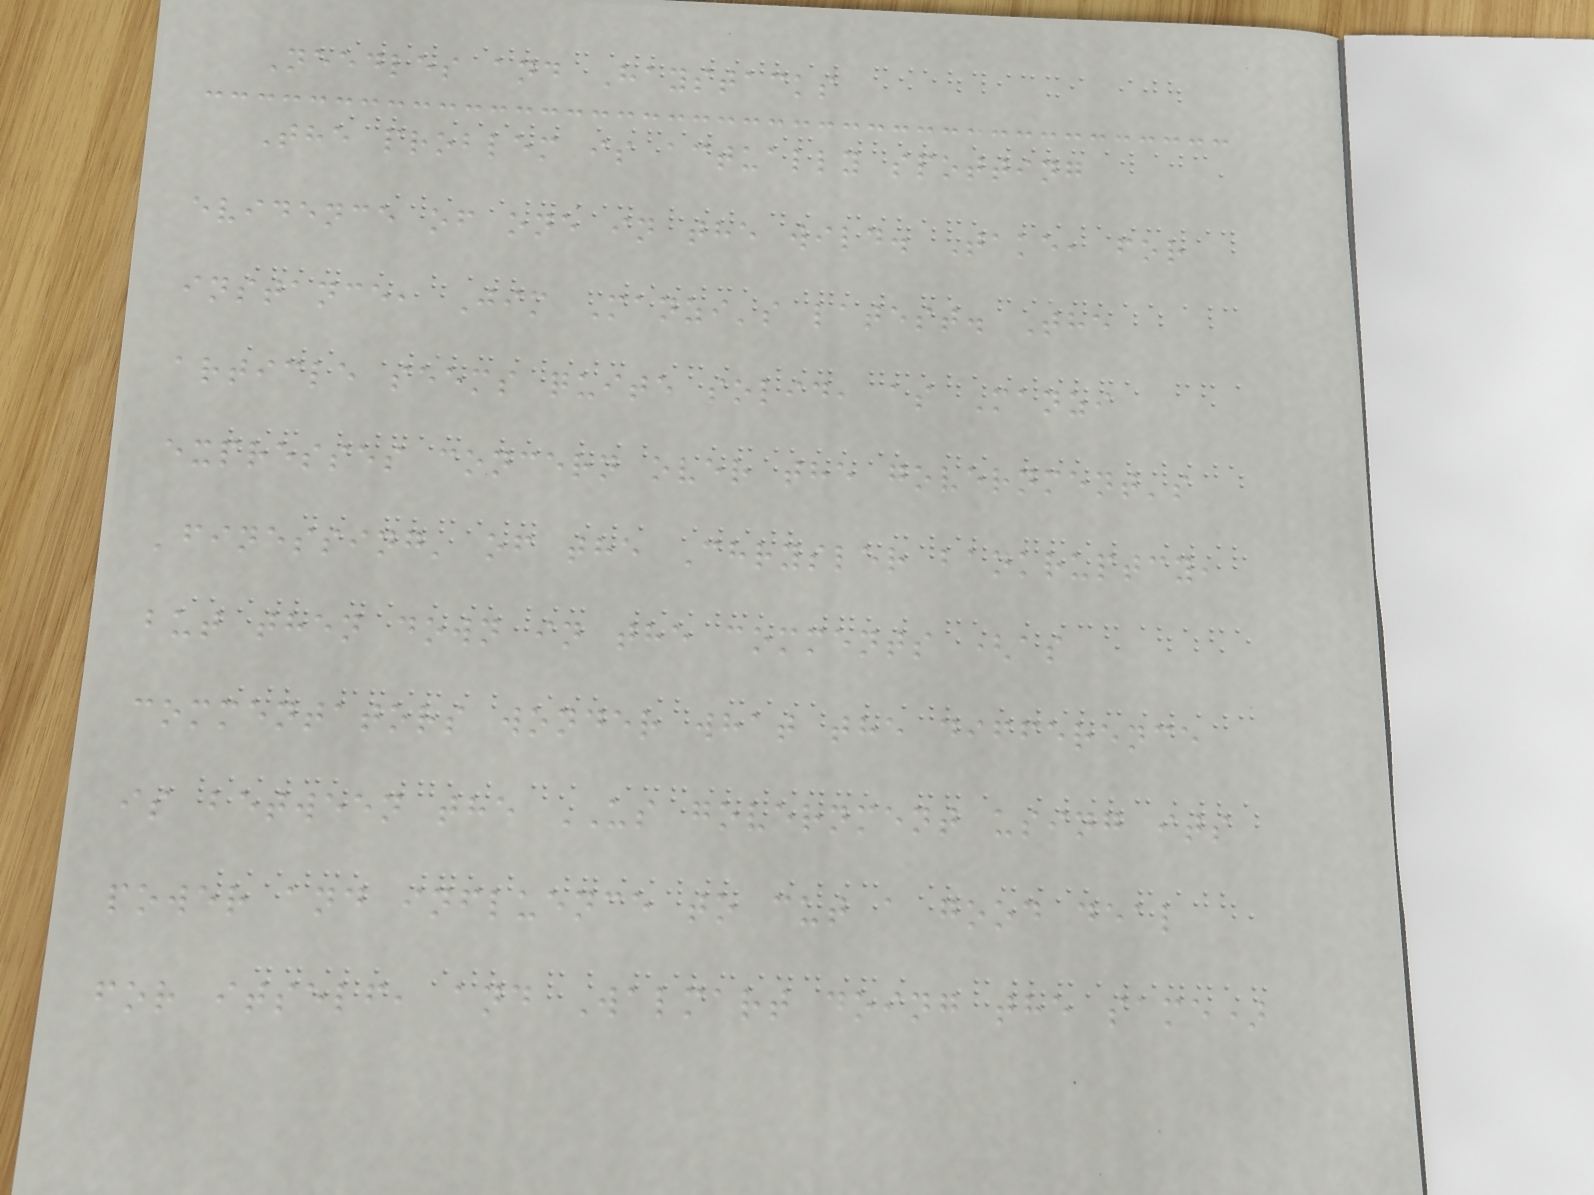Needles and Haystacks
The problem is actually spotting
evidence of one in the wild. Take, for
instance, Jim Manzi's latest. The
article seems quite solid, as Manzi
expresses concern over the government's
'finessing' of the Chrysler bankruptcy,
but then down in the comments (as
commentators wonder what the difference
is between the US government using its
power and influence to cut a good deal
for itself, and Walmart doing the same)
